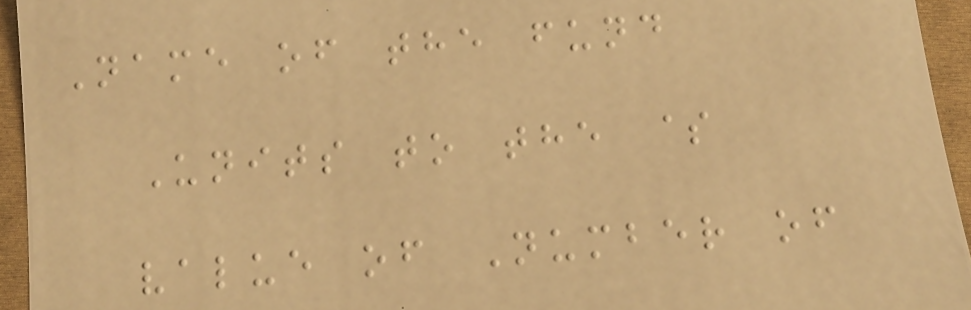Name of the fund
Units to the $
value of Number of
